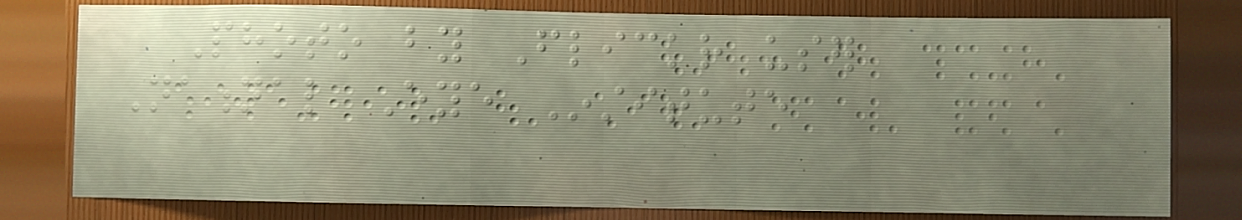Photo by Flickr user
National Eye Institute
